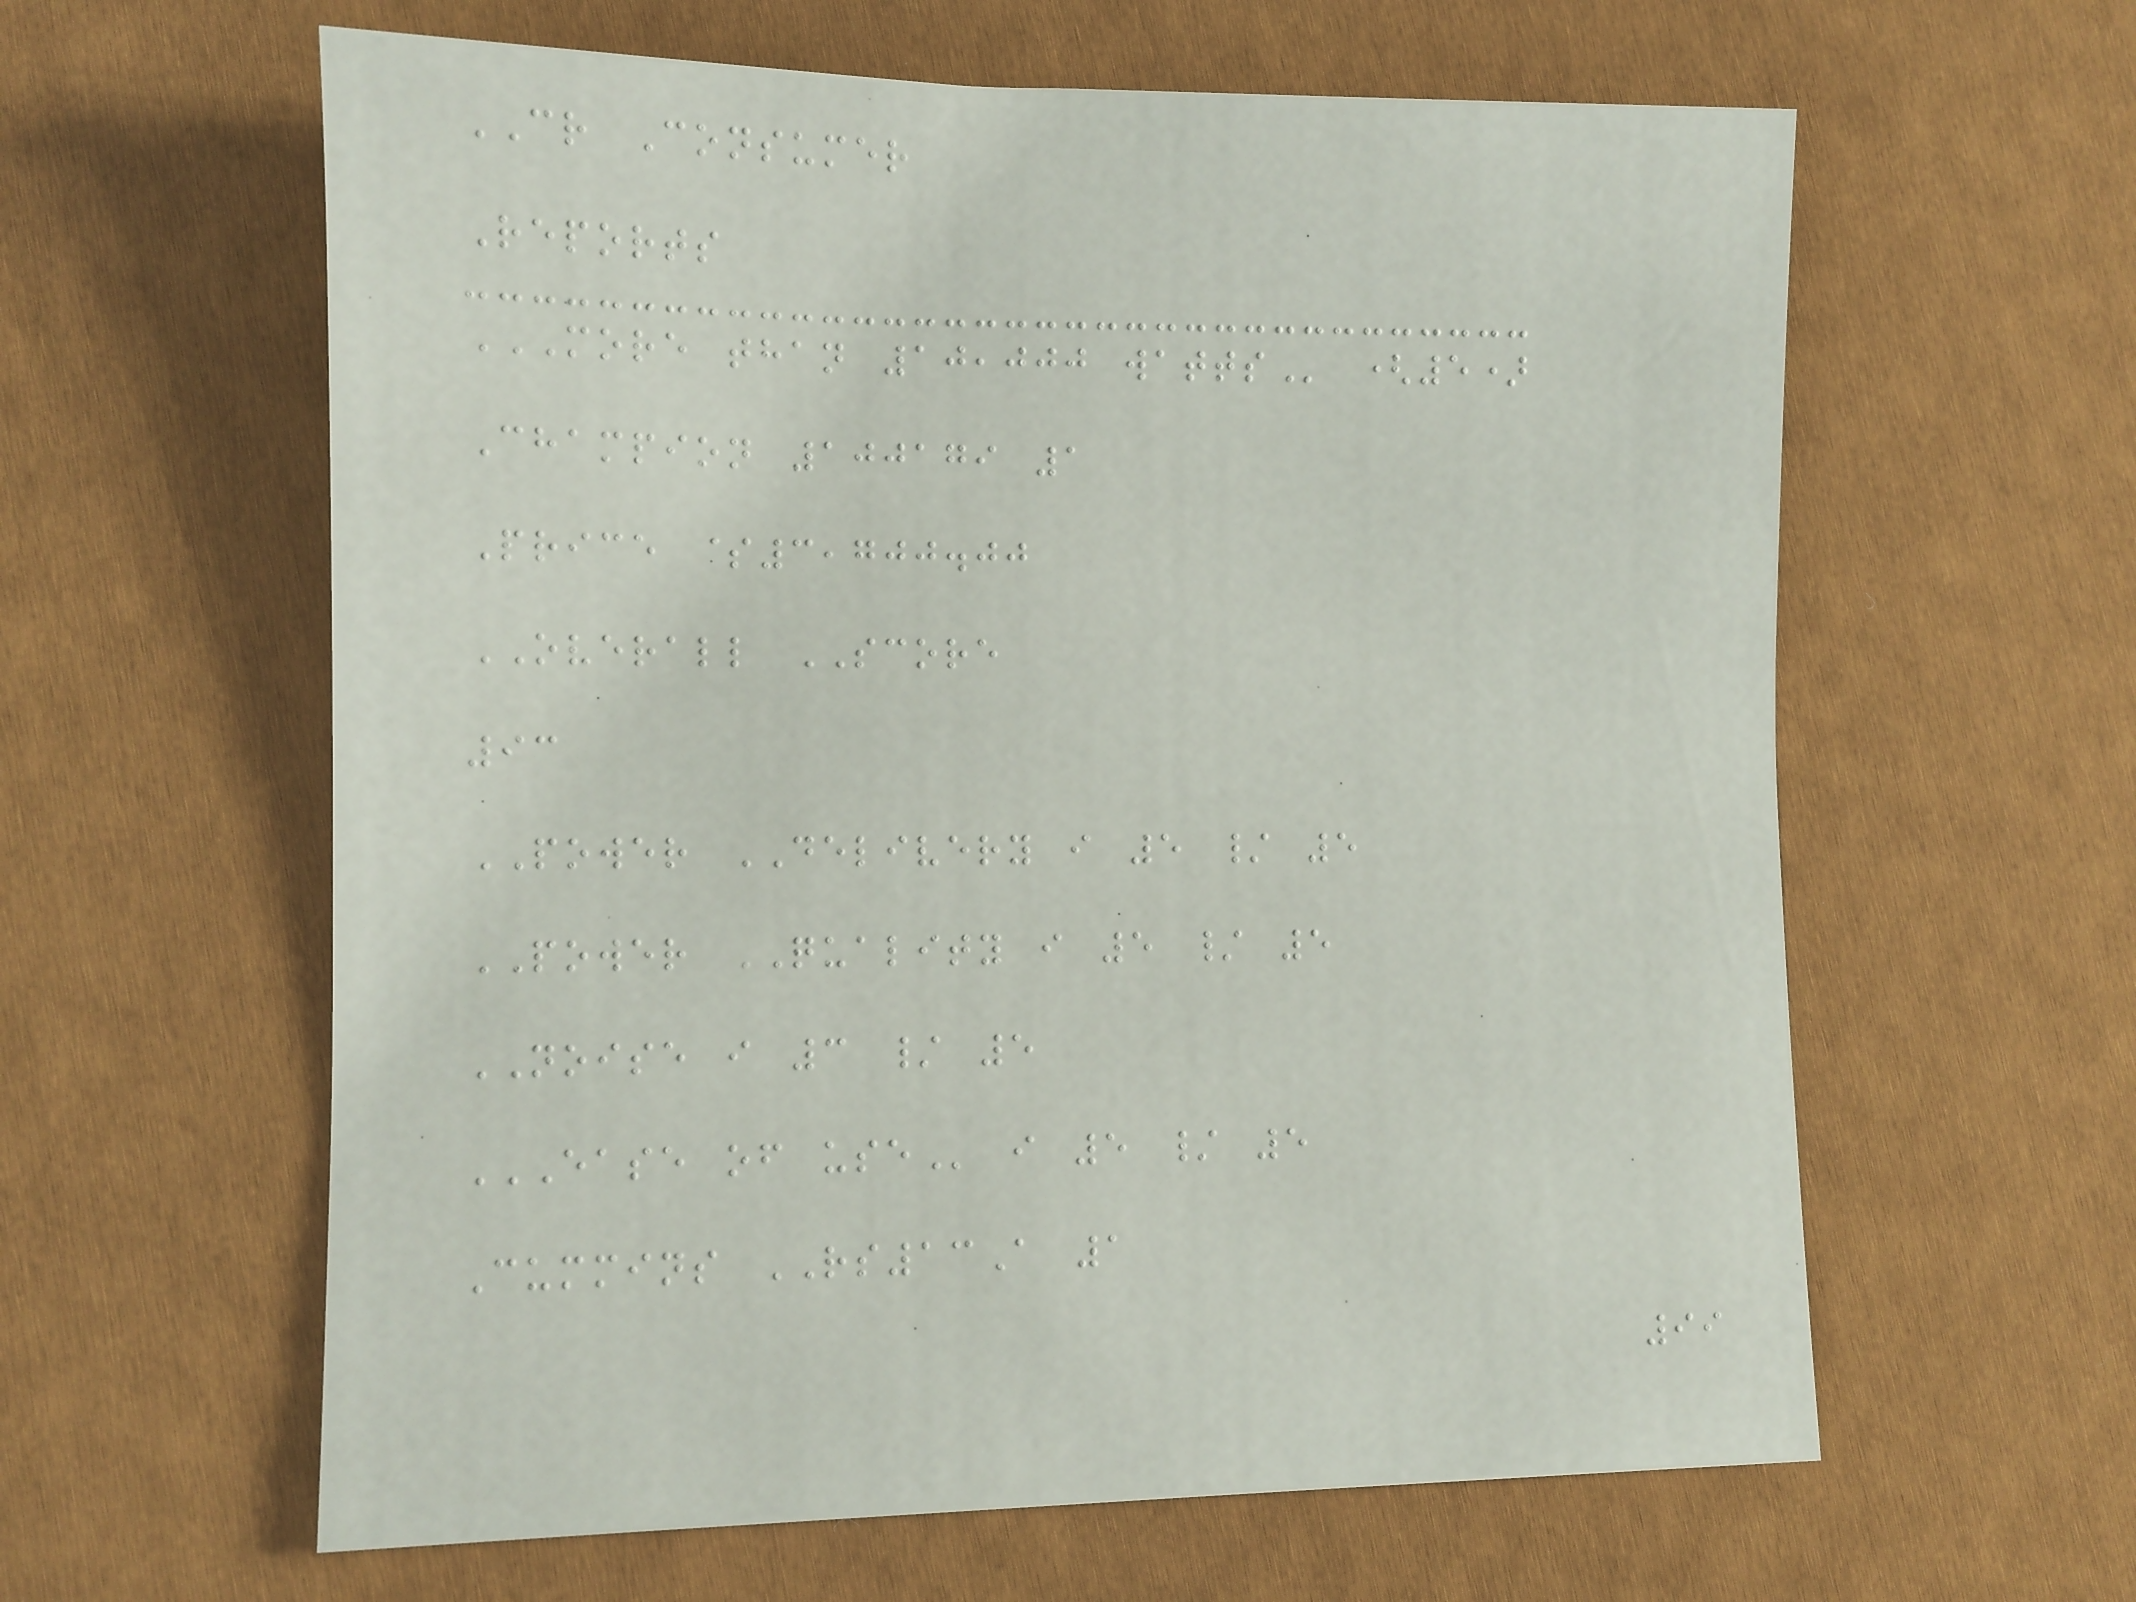CR Consumer
Reports
MORE THAN 10,000 WATTS (5)
Champion 100179 1
Price $3,700.00
OVERALL SCORE
93
POWER DELIVERY i 5 / 5
POWER QUALITY i 5 / 5
NOISE i 3 / 5
EASE OF USE i 5 / 5
Cummins RS13A 1
99
